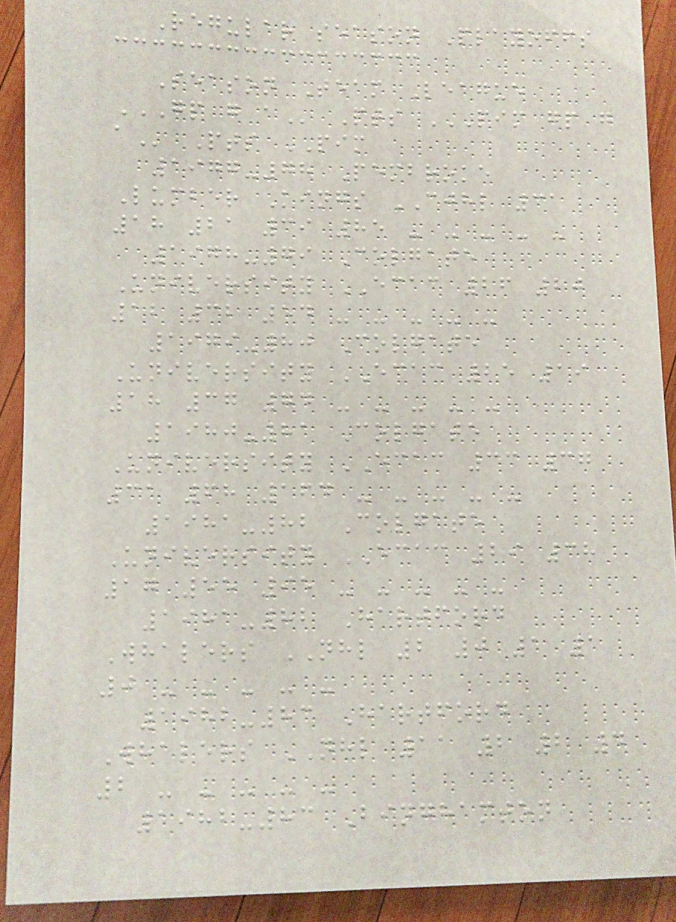Regular season Playoffs
Season Team League
GP G A Pts PIM GP G
A Pts PIM
1977-78 Pembroke
Lumber Kings CJHL 31
18 21 39 85 - - - - -
1978-79 Colgate
University ECAC 26 20
12 32 54 - - - - -
1979-80 Colgate
University ECAC 25 19
18 37 74 - - - - -
1980-81 Colgate
University ECAC 33 37
31 68 164 - - - - -
1981-82 Colgate
University ECAC 29 38
17 55 95 - - - - -
1981-82 Hartford
Whalers NHL 2 0 1 1
0 - - - - -
1982-83 Hartford
Whalers NHL 11 2 2 4
2 - - - - -
1982-83 Binghamton
